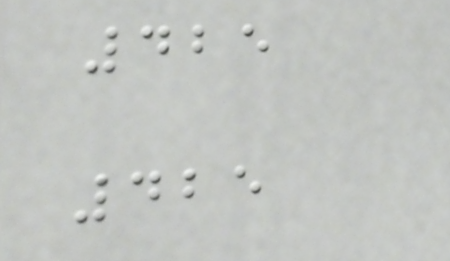425
425
